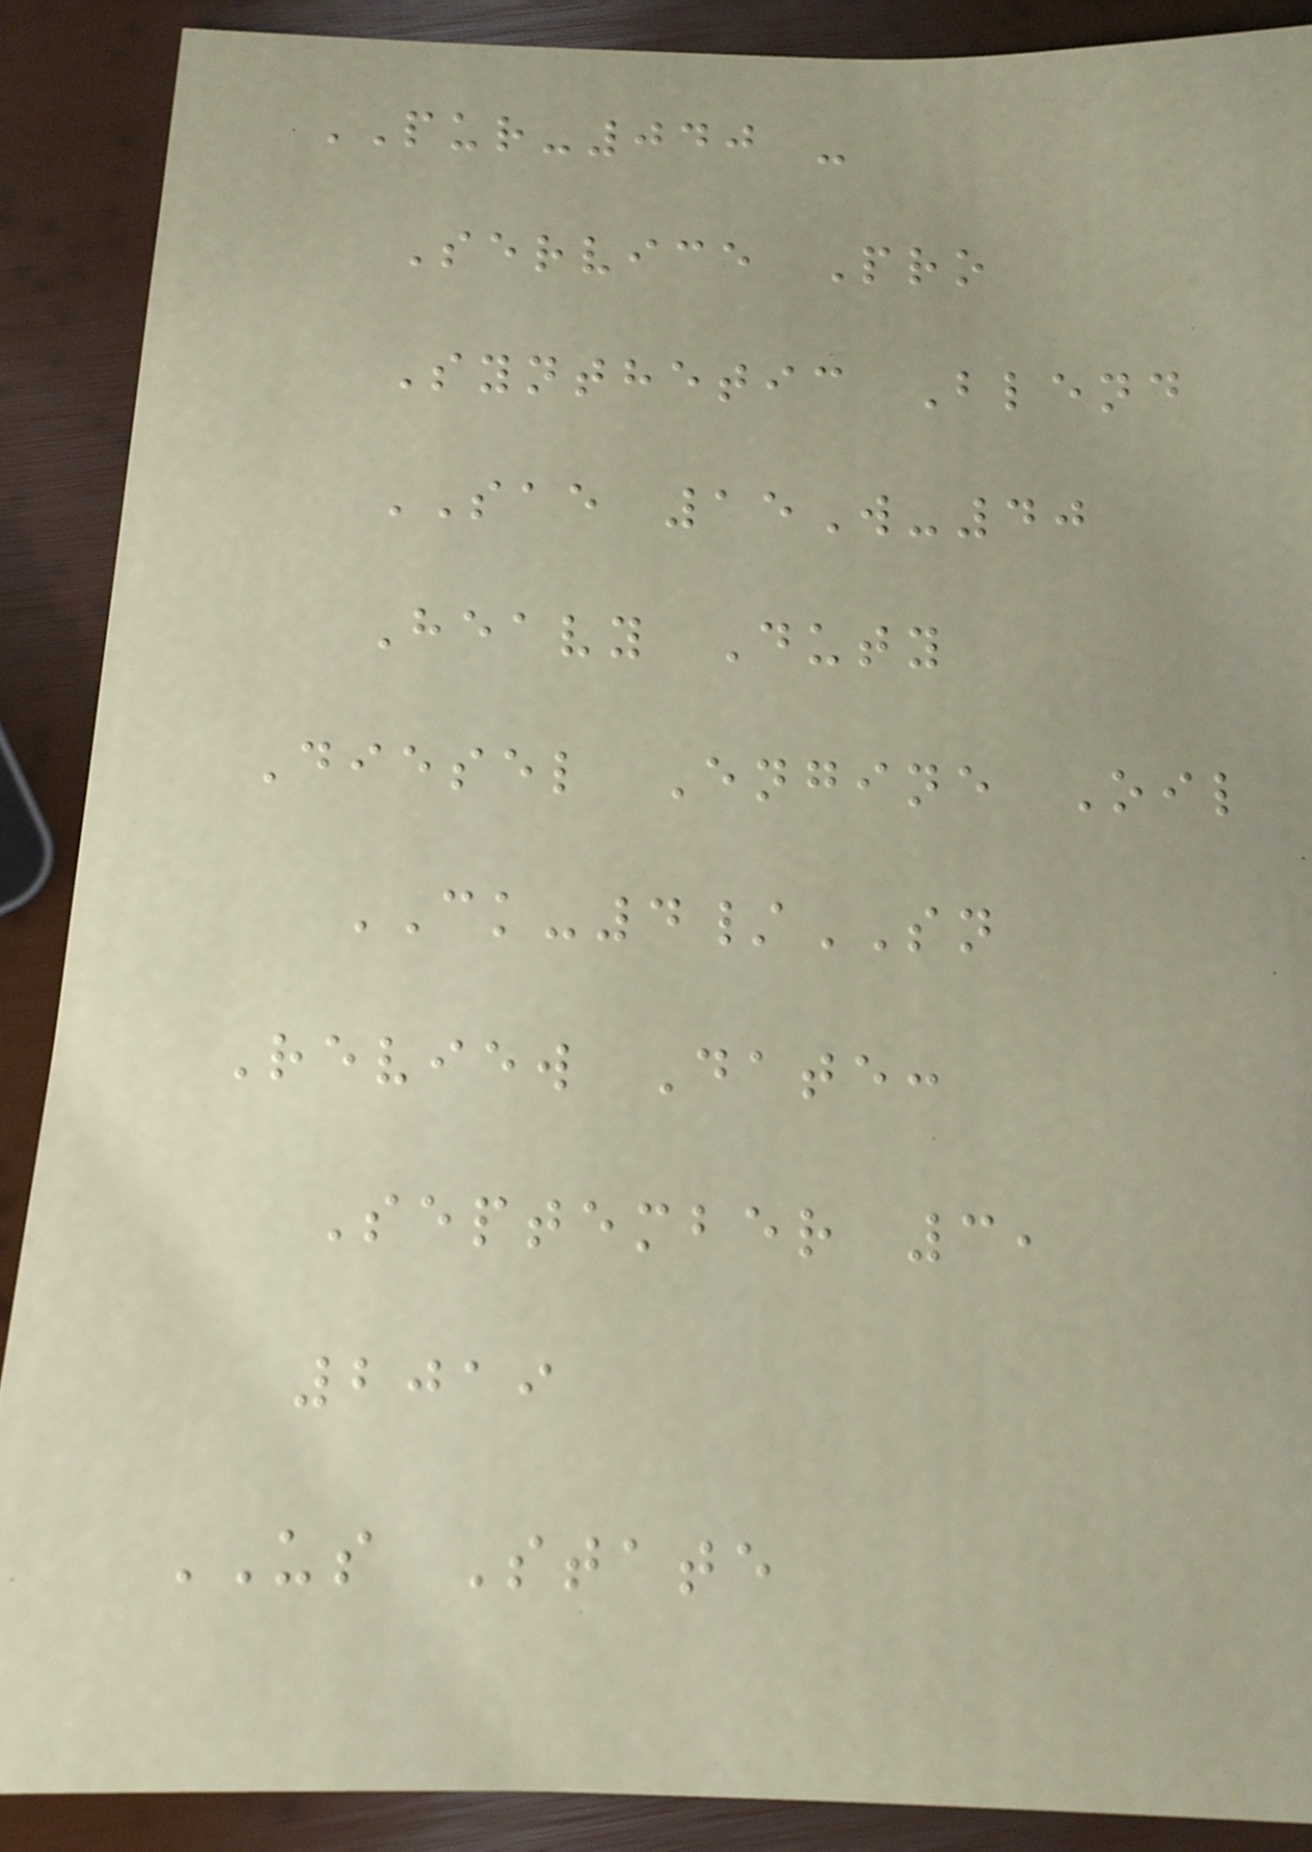PUR-040 -
Service Pro
Synthetic Blend
SAE 15W-40
Heavy Duty
Diesel Engine Oil
CK-4/SN
Review Date:
September 3,
2019
US State
